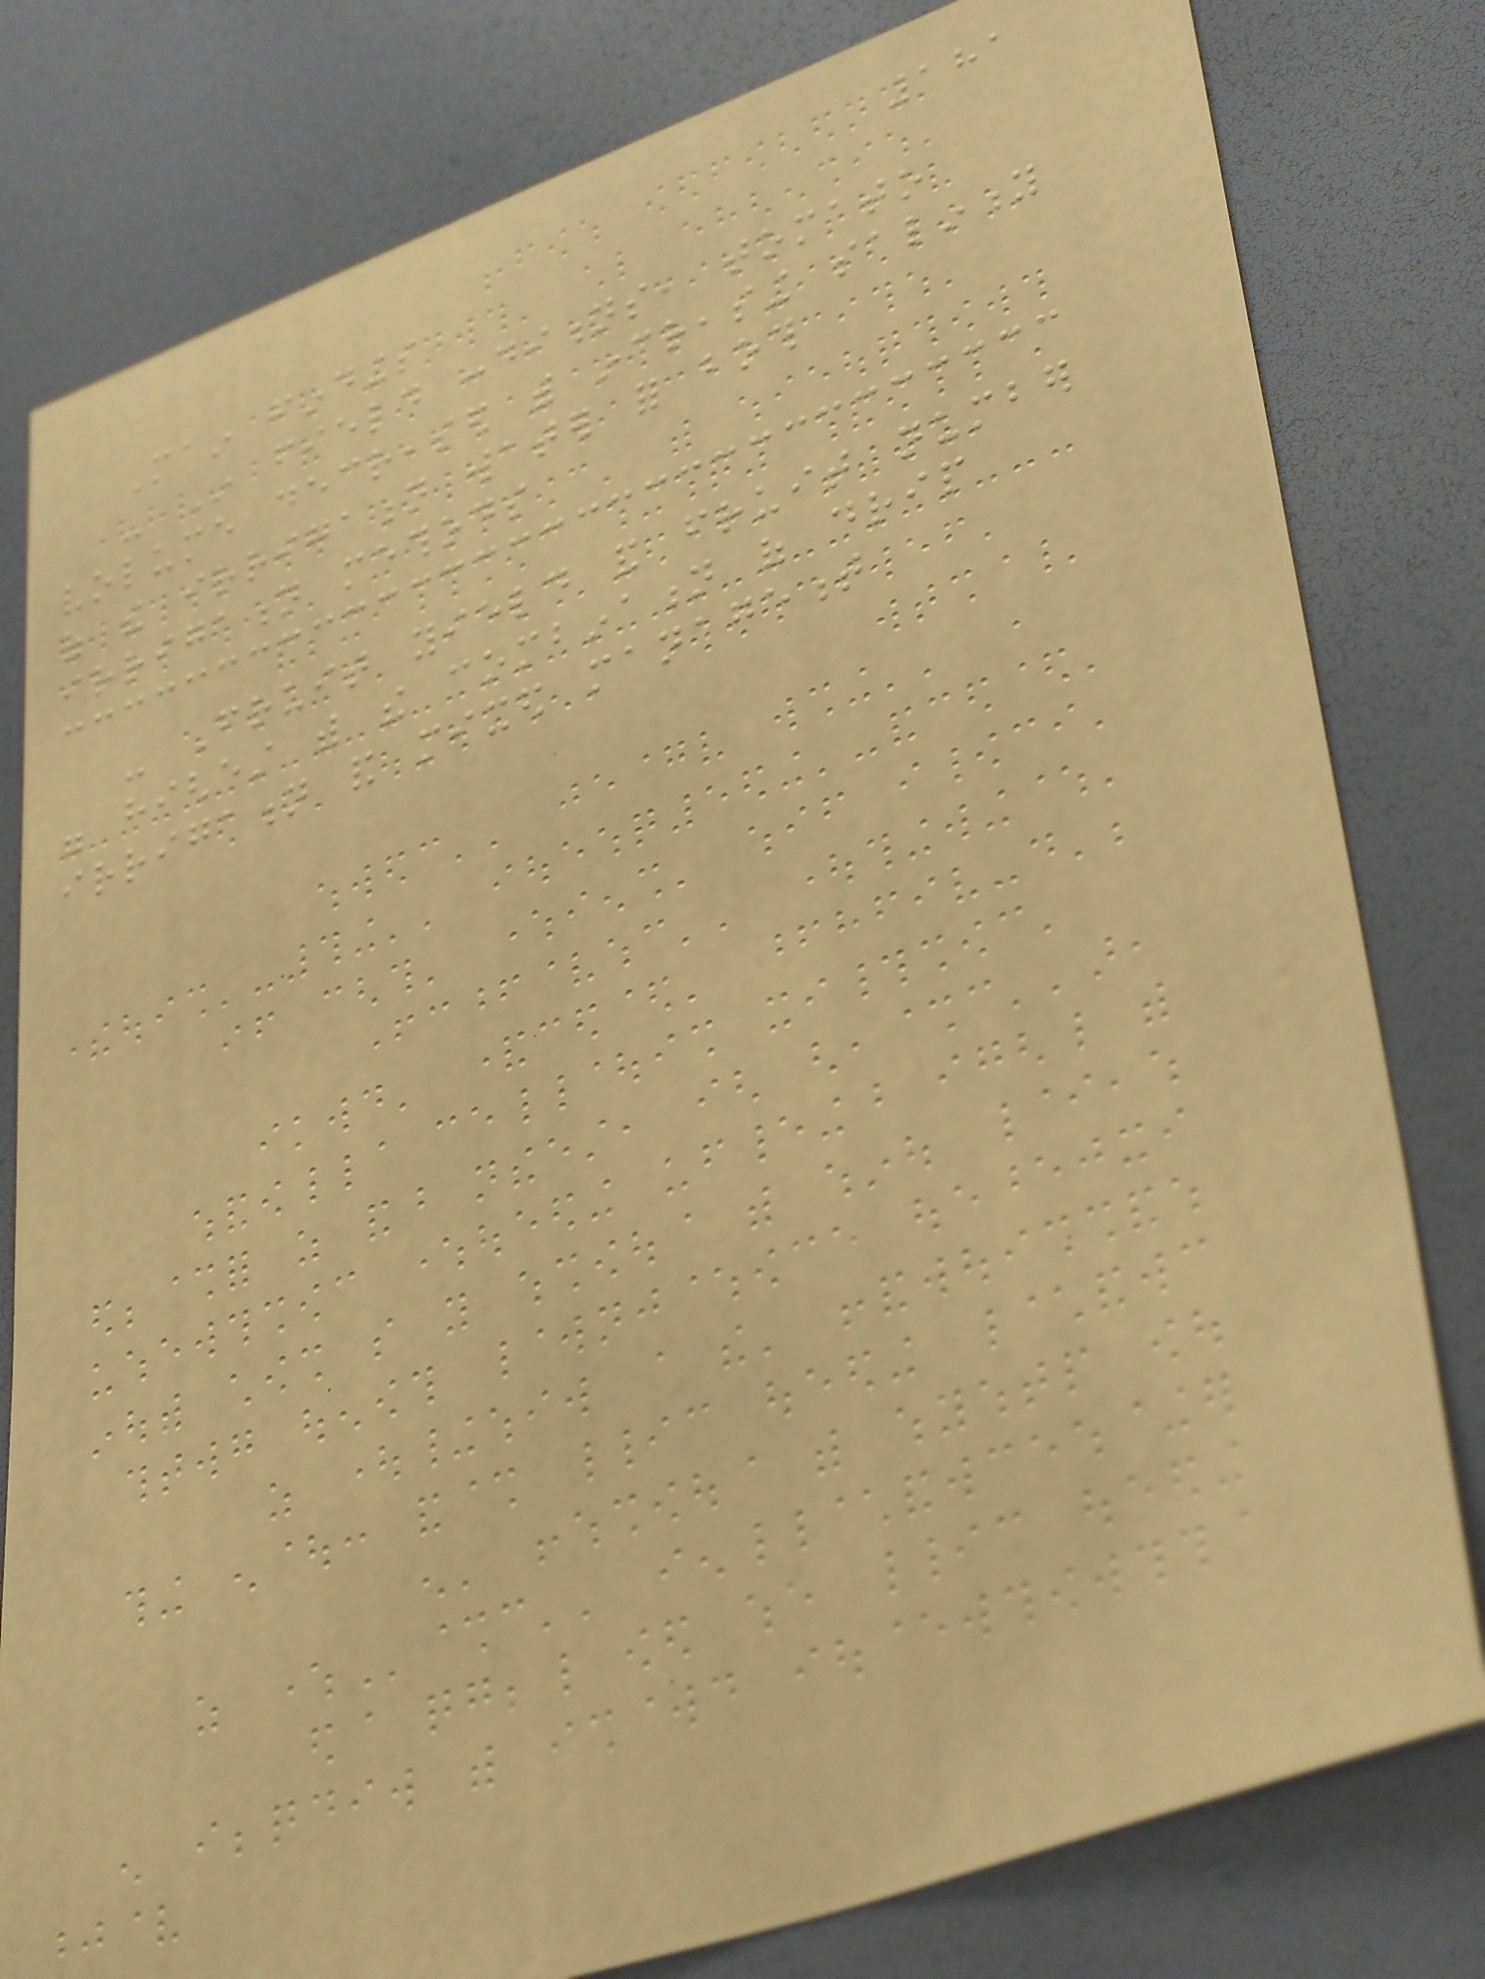181
Main findings
- In field conditions, tomato
volume decreased with increasing salinity
of the irrigation water for both
irrigation methods
- Fruit yield and fruit number
were highest with the combination of drip
irrigation and mixed management
